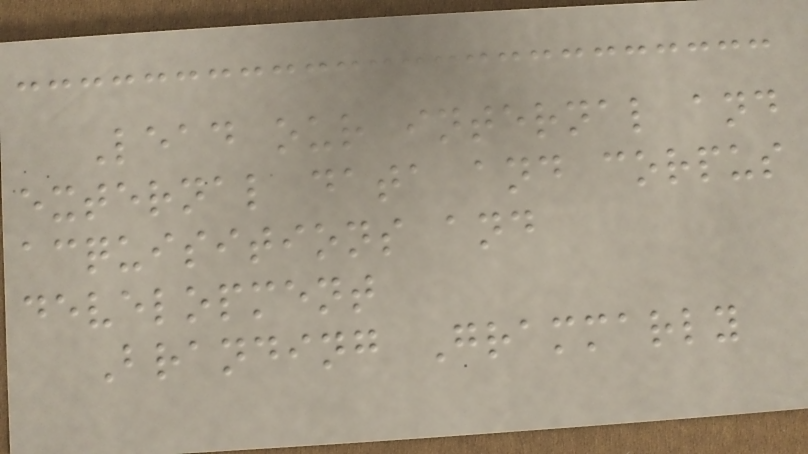Lead our internal and
external data and corpus
acquisitions and
development
Branding Grammarly
